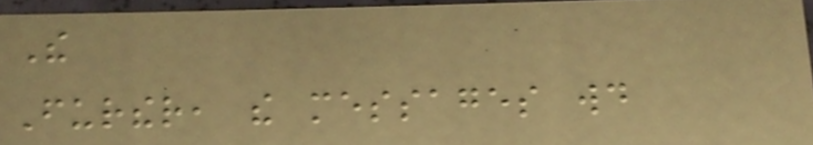The
Further, the messages would
